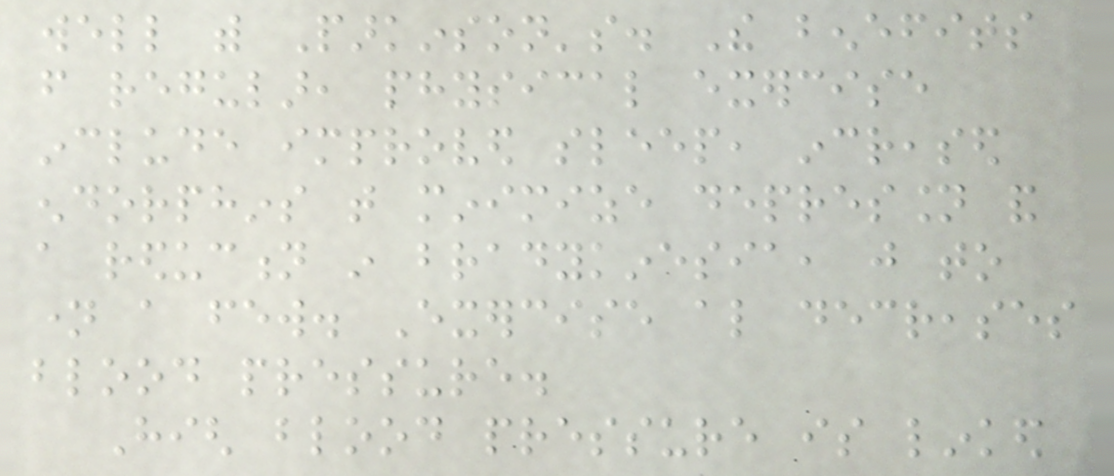well with Parkinson's. The benefits
from regular, physical exercise
include improved sleep, increased
endorphins that minimize depression and
a reduction in bradykinesia, just to
name a few. Exercise also decreases
blood pressure.
High blood pressure is linked
